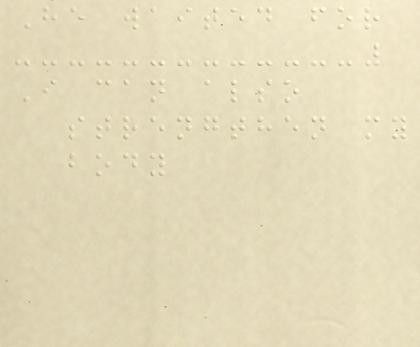He waited for
I can also
strengthen my
body
